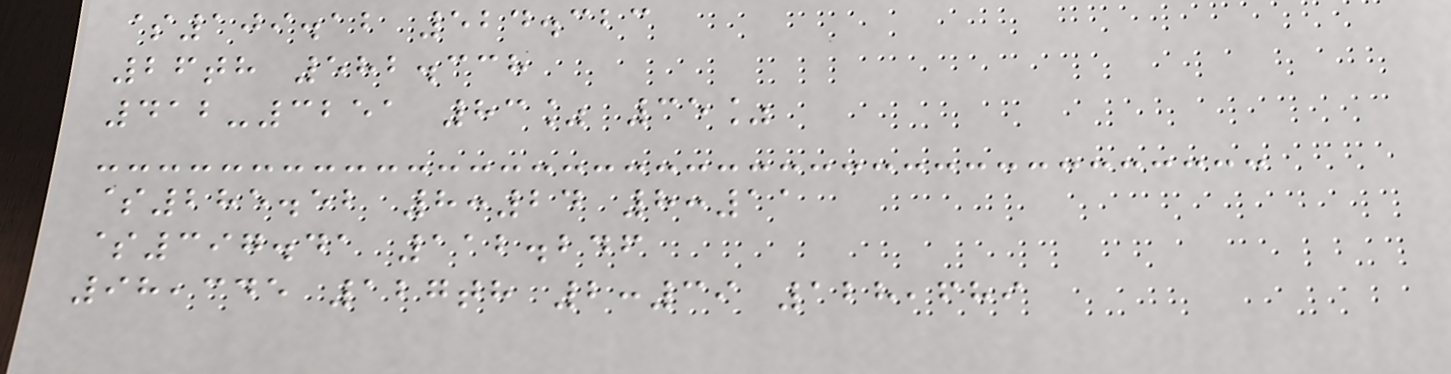$109.12 524.323
26th 582.338
412-3251 83% 35%
$285.52 8:24 8:11
$397.41 112.246
98,345 127th 2:39 128,689
